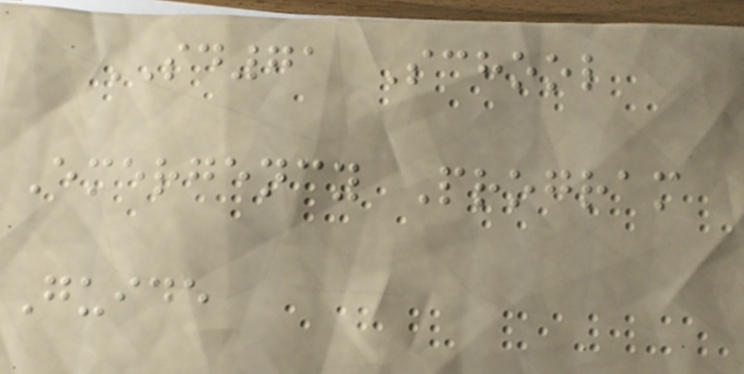SD71 School
Emergency Program
Guide
